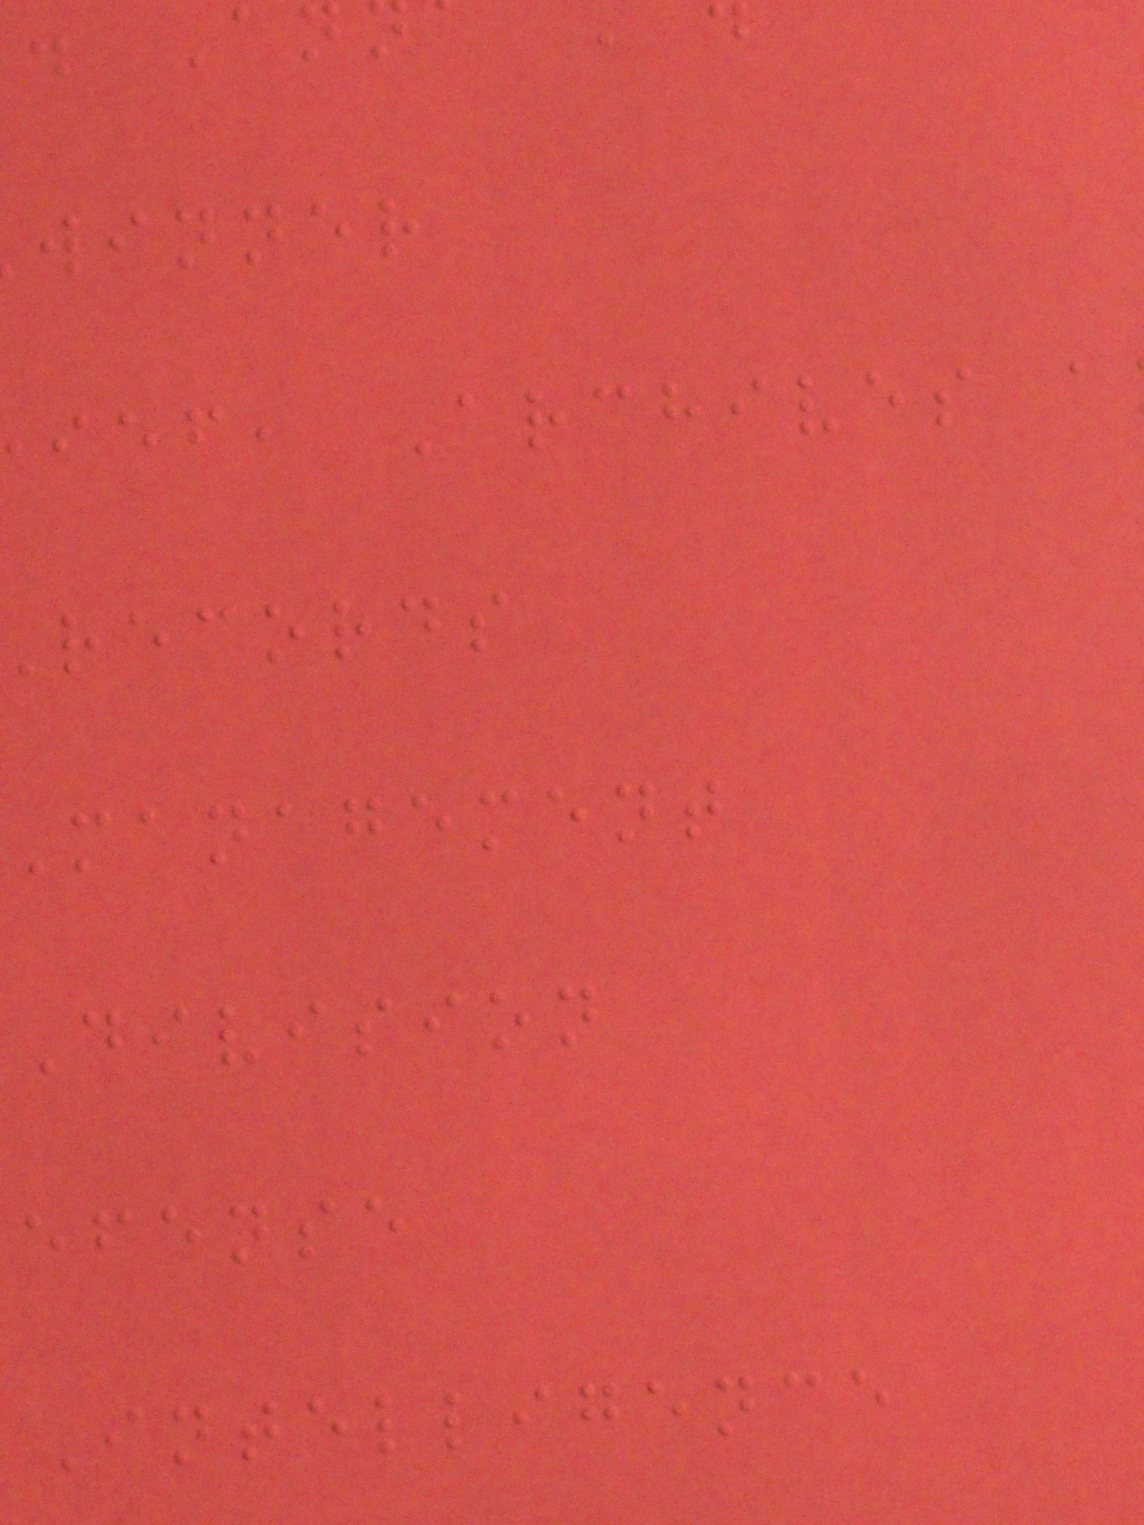. A
winner
ief, Archives a
records
Management
Division
efense
Intelligence
